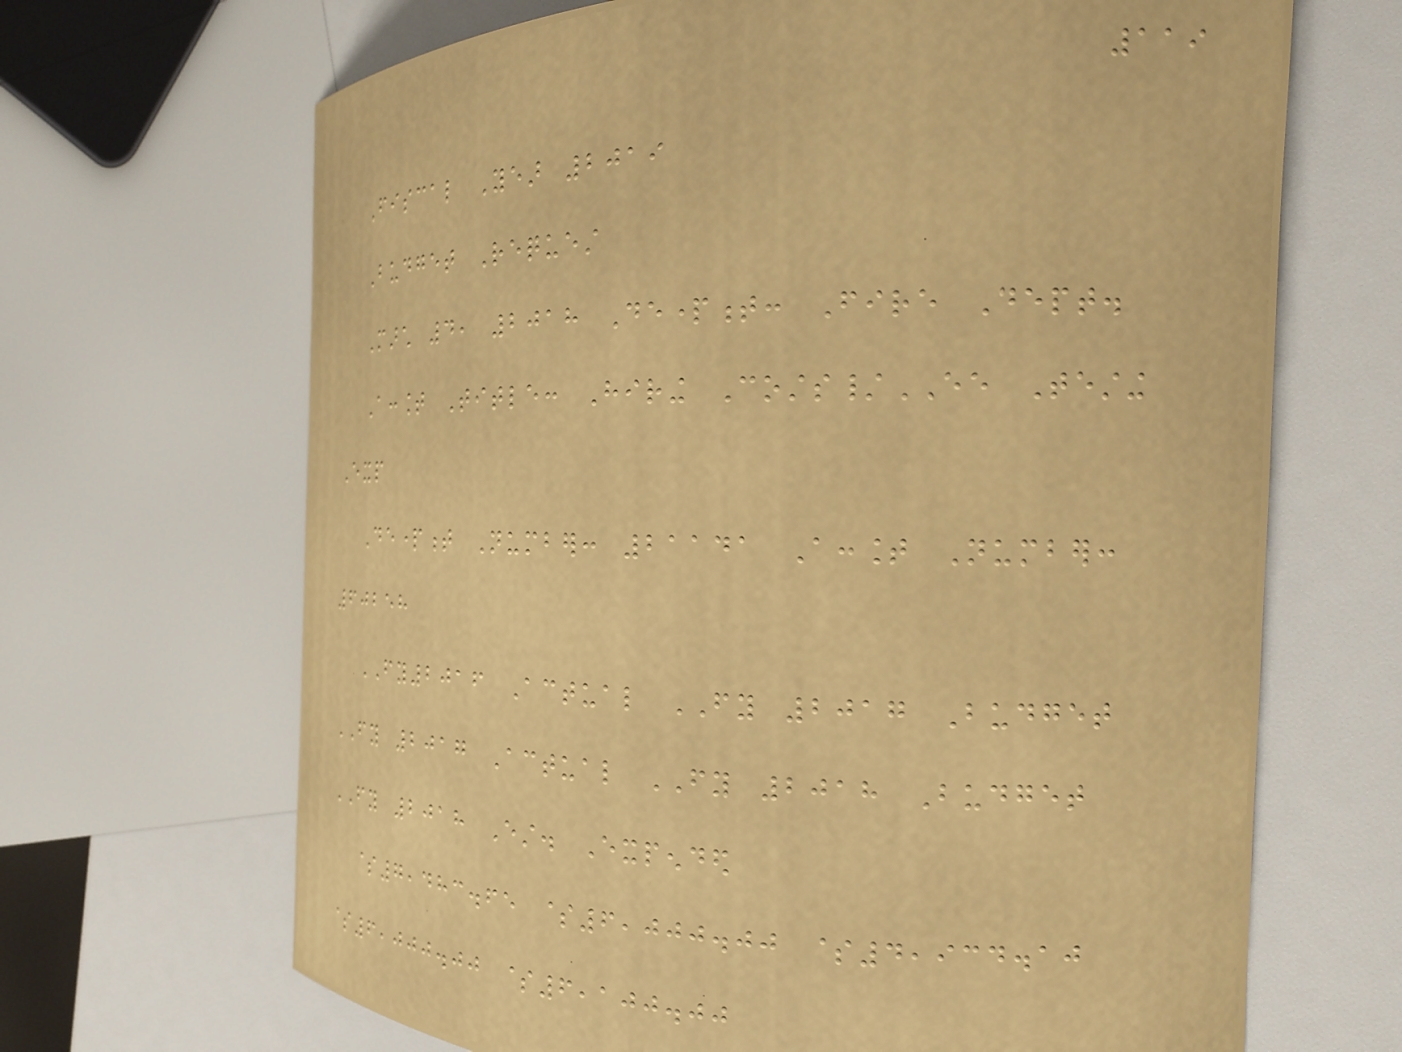119
Fiscal Year 2019
Budget Request
March 4, 2018 Department: Fire Dept.
Account Title: Hiring Costs/EE Testing
Exp
Department Number: 21141 Account Number:
60258
FY2016 Actual FY 2017 Budget
FY 2017 Actual FY 2018 Budget
FY 2018 Est. Expended
$7,483.65 $6,000.00 $4,934.10
$6,000.00 $6,100.00
